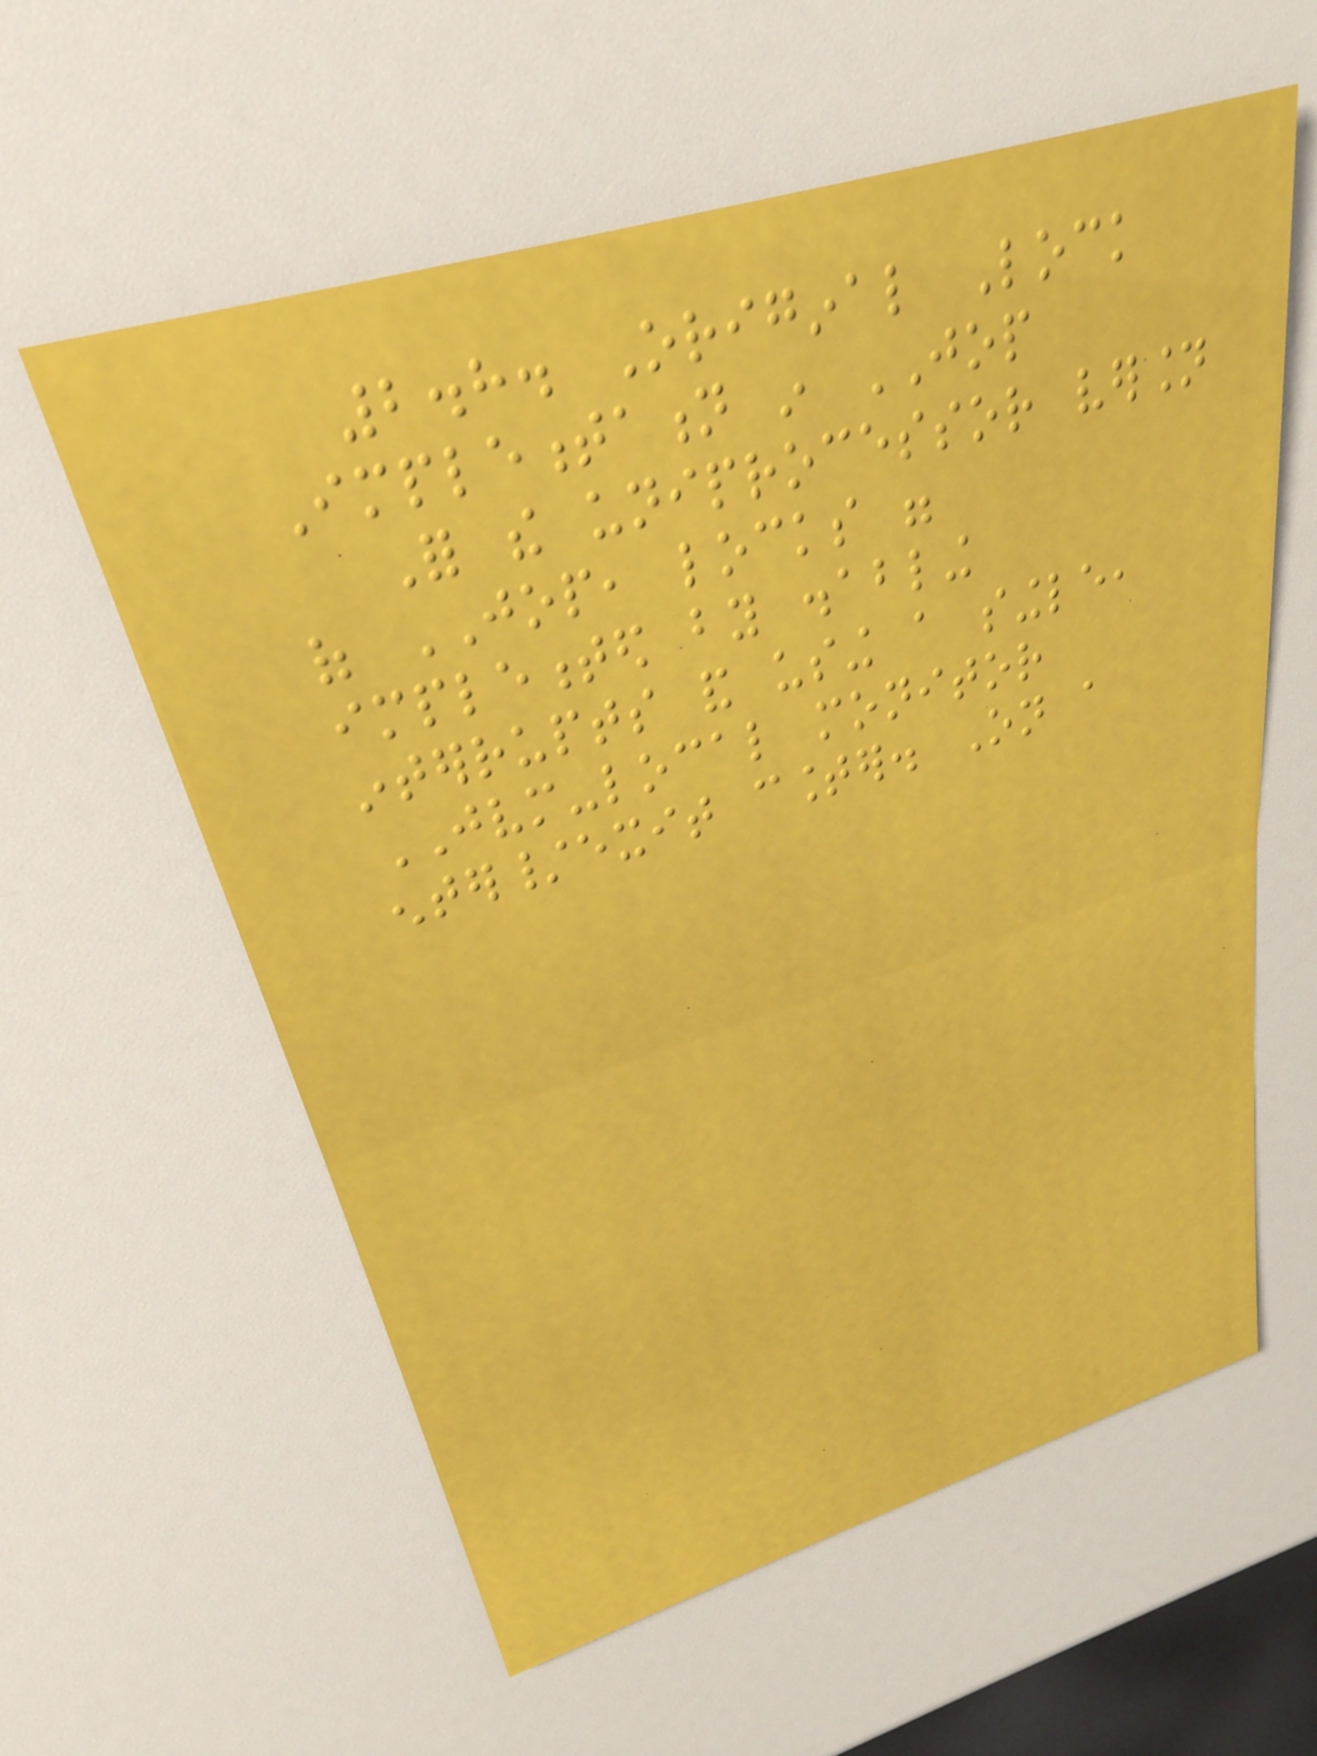2.8. Original Lock
Implementation in JOP
For the uniprocessor version
of JOP, locks were
implemented by disabling
interrupts and using a single,
JVM-local monitor
enter/exit counter. On a
